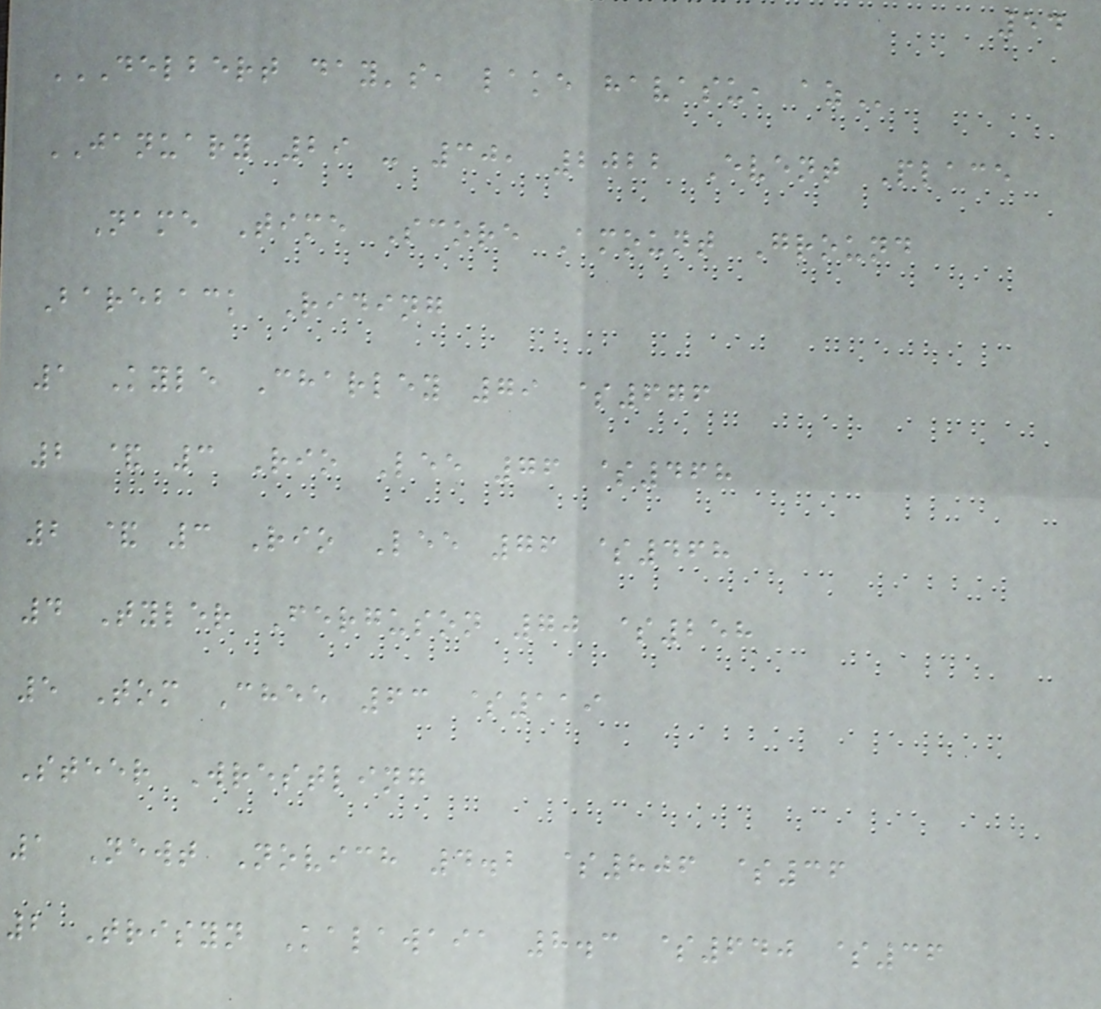54
DELBERT DAY'S, LAKE HAVASU, AZ
JANUARY 29 - 30, 2022 Event Place
Name Time Score Amount Ground
Bareback Riding
1 Kyle Charley 79 $676
2 & 3 Rio Lee 76 $468
2 & 3 Rio Lee 76 $468
4 Tyler Ferguson 70 $258
5 Tom Chee 63 $119
Steer Wrestling
1 Newt Novich 4.2 $806 $36
2 Trisyn Kalawaia 8.3 $640 $36
